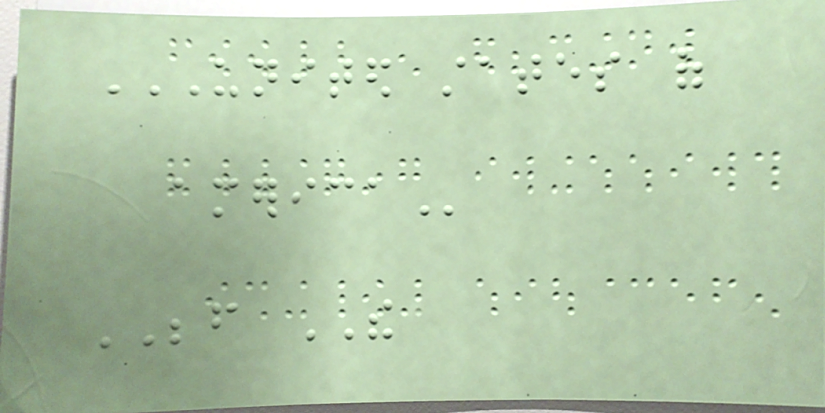UNITED STATES OF
AMERICA
BEFORE THE
